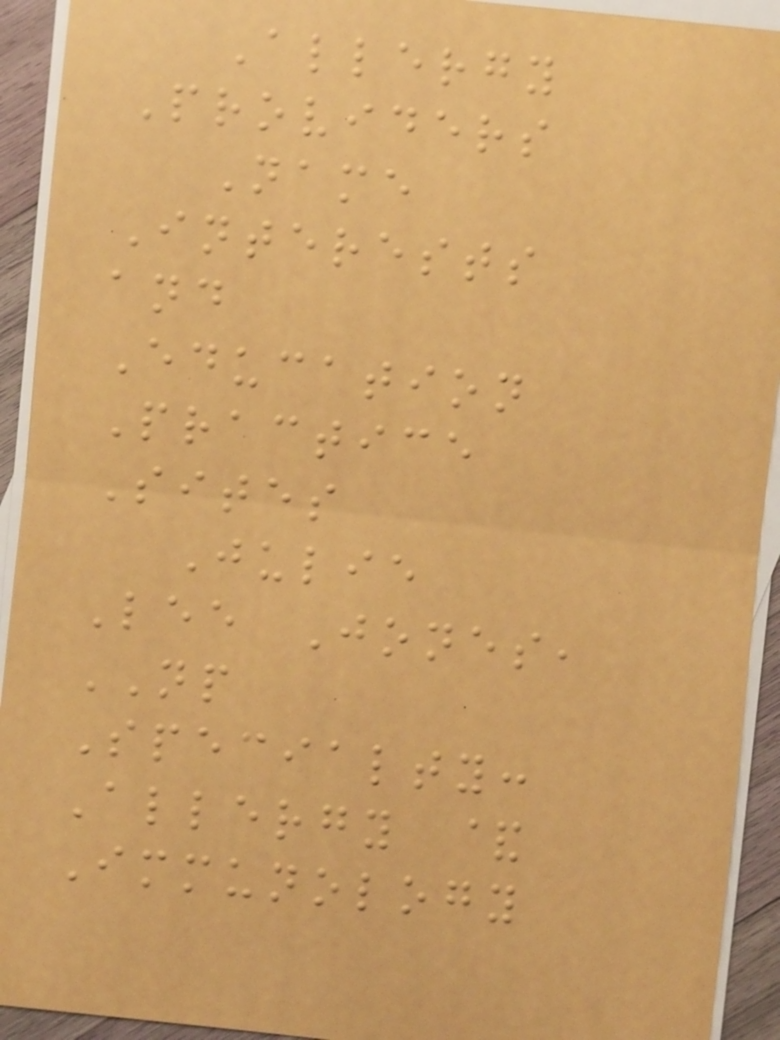Allergy
Providers
Name
Interests
and
Education
Practice
Sites
Julie
Lee Jones,
NP
Specialty:
Allergy &
Immunology
